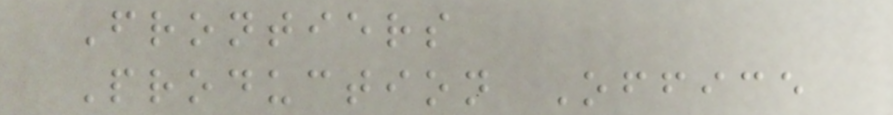Frontiers
Production Office
